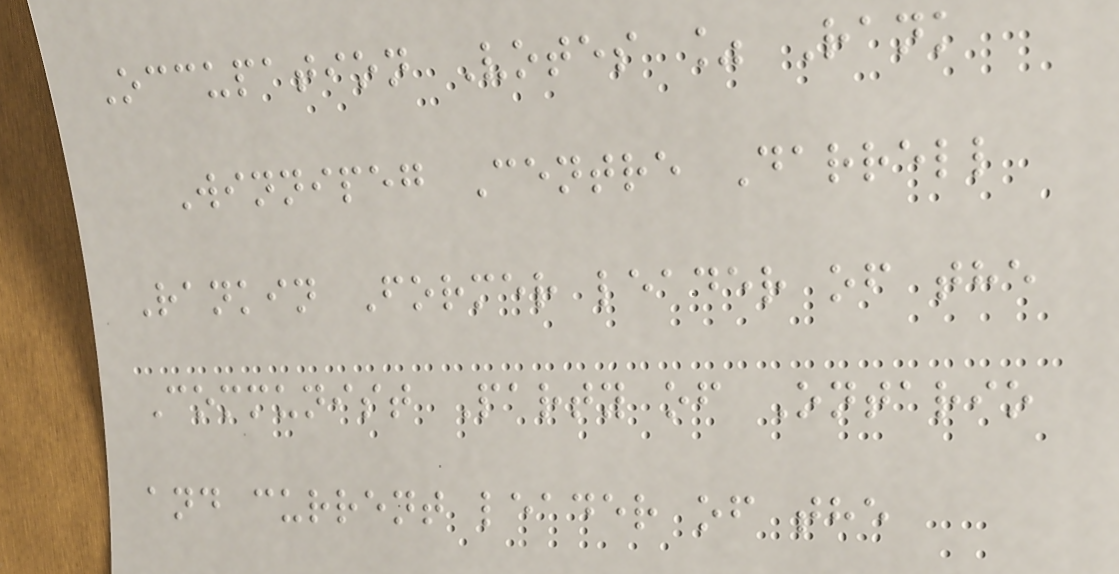Occupation Votes % Rank
Winnipeg Centre Darrell
Rankin Former leader of the
Communist Party of Ontario
and current leader of the
